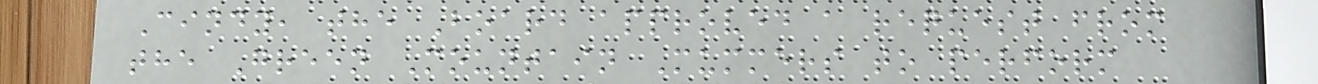Cindy, the Board approved a request from
the Green Mountain Mummers to perform
